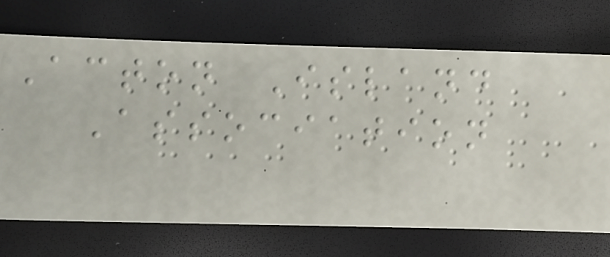Acton Island
Association
